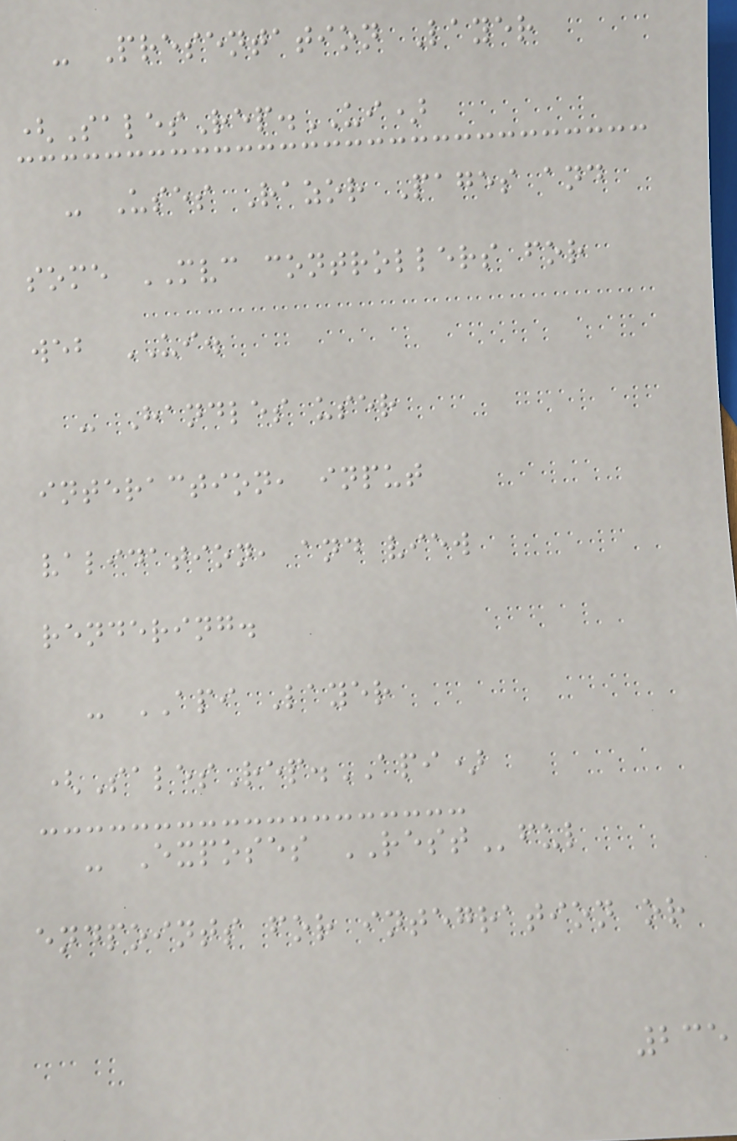- Presentation Layer
(SalesRep.UI)
- Uses Razor Pages and
some MVC controllers for
web UI.
- Handles user
interaction, input
validation, and view
rendering.
- API Layer
(SalesRep.API)
- Exposes RESTful
endpoints for integration or
235
